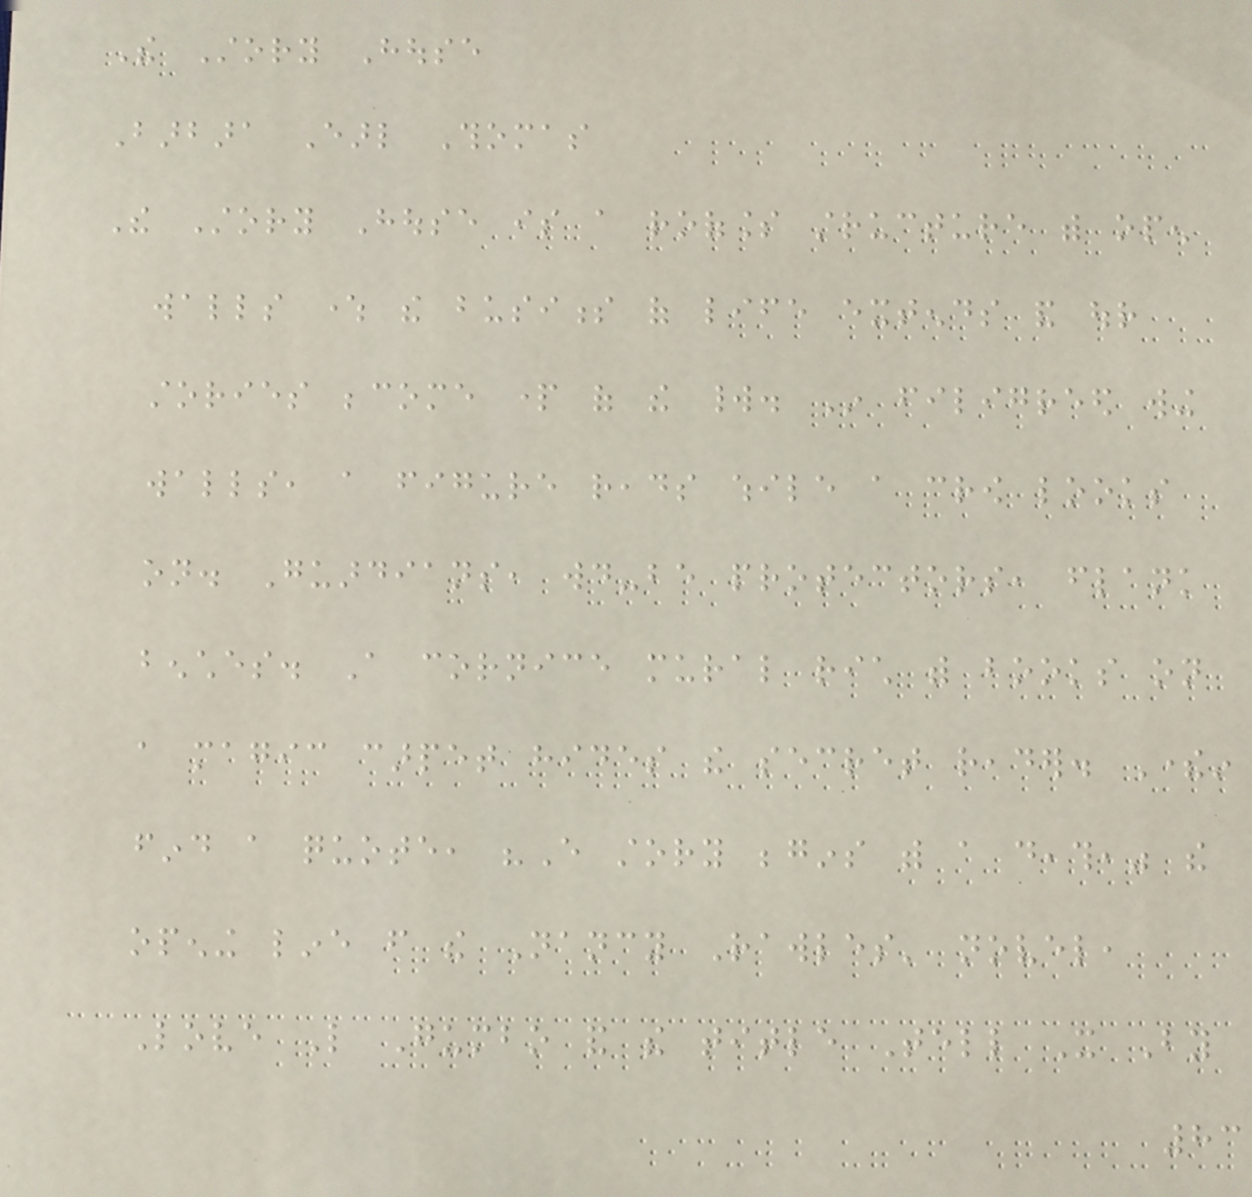The Story House
Barbara Earl Thomas
The Story House is a roofless structure with open
walls where the business of life extends and our
stories become part of the world. In filigreed wing
walls, a figure reads while a crow looks
on. Guardians, would-be protectors, flank
benches. A cornice mural rich with books on
a magic carpet hides the secret reader. Therein
find a quote, "Every story begins with a death," the
opening line from the Nancy Rawles' novel,
Love Like Gumbo and the title Tell It By
83
